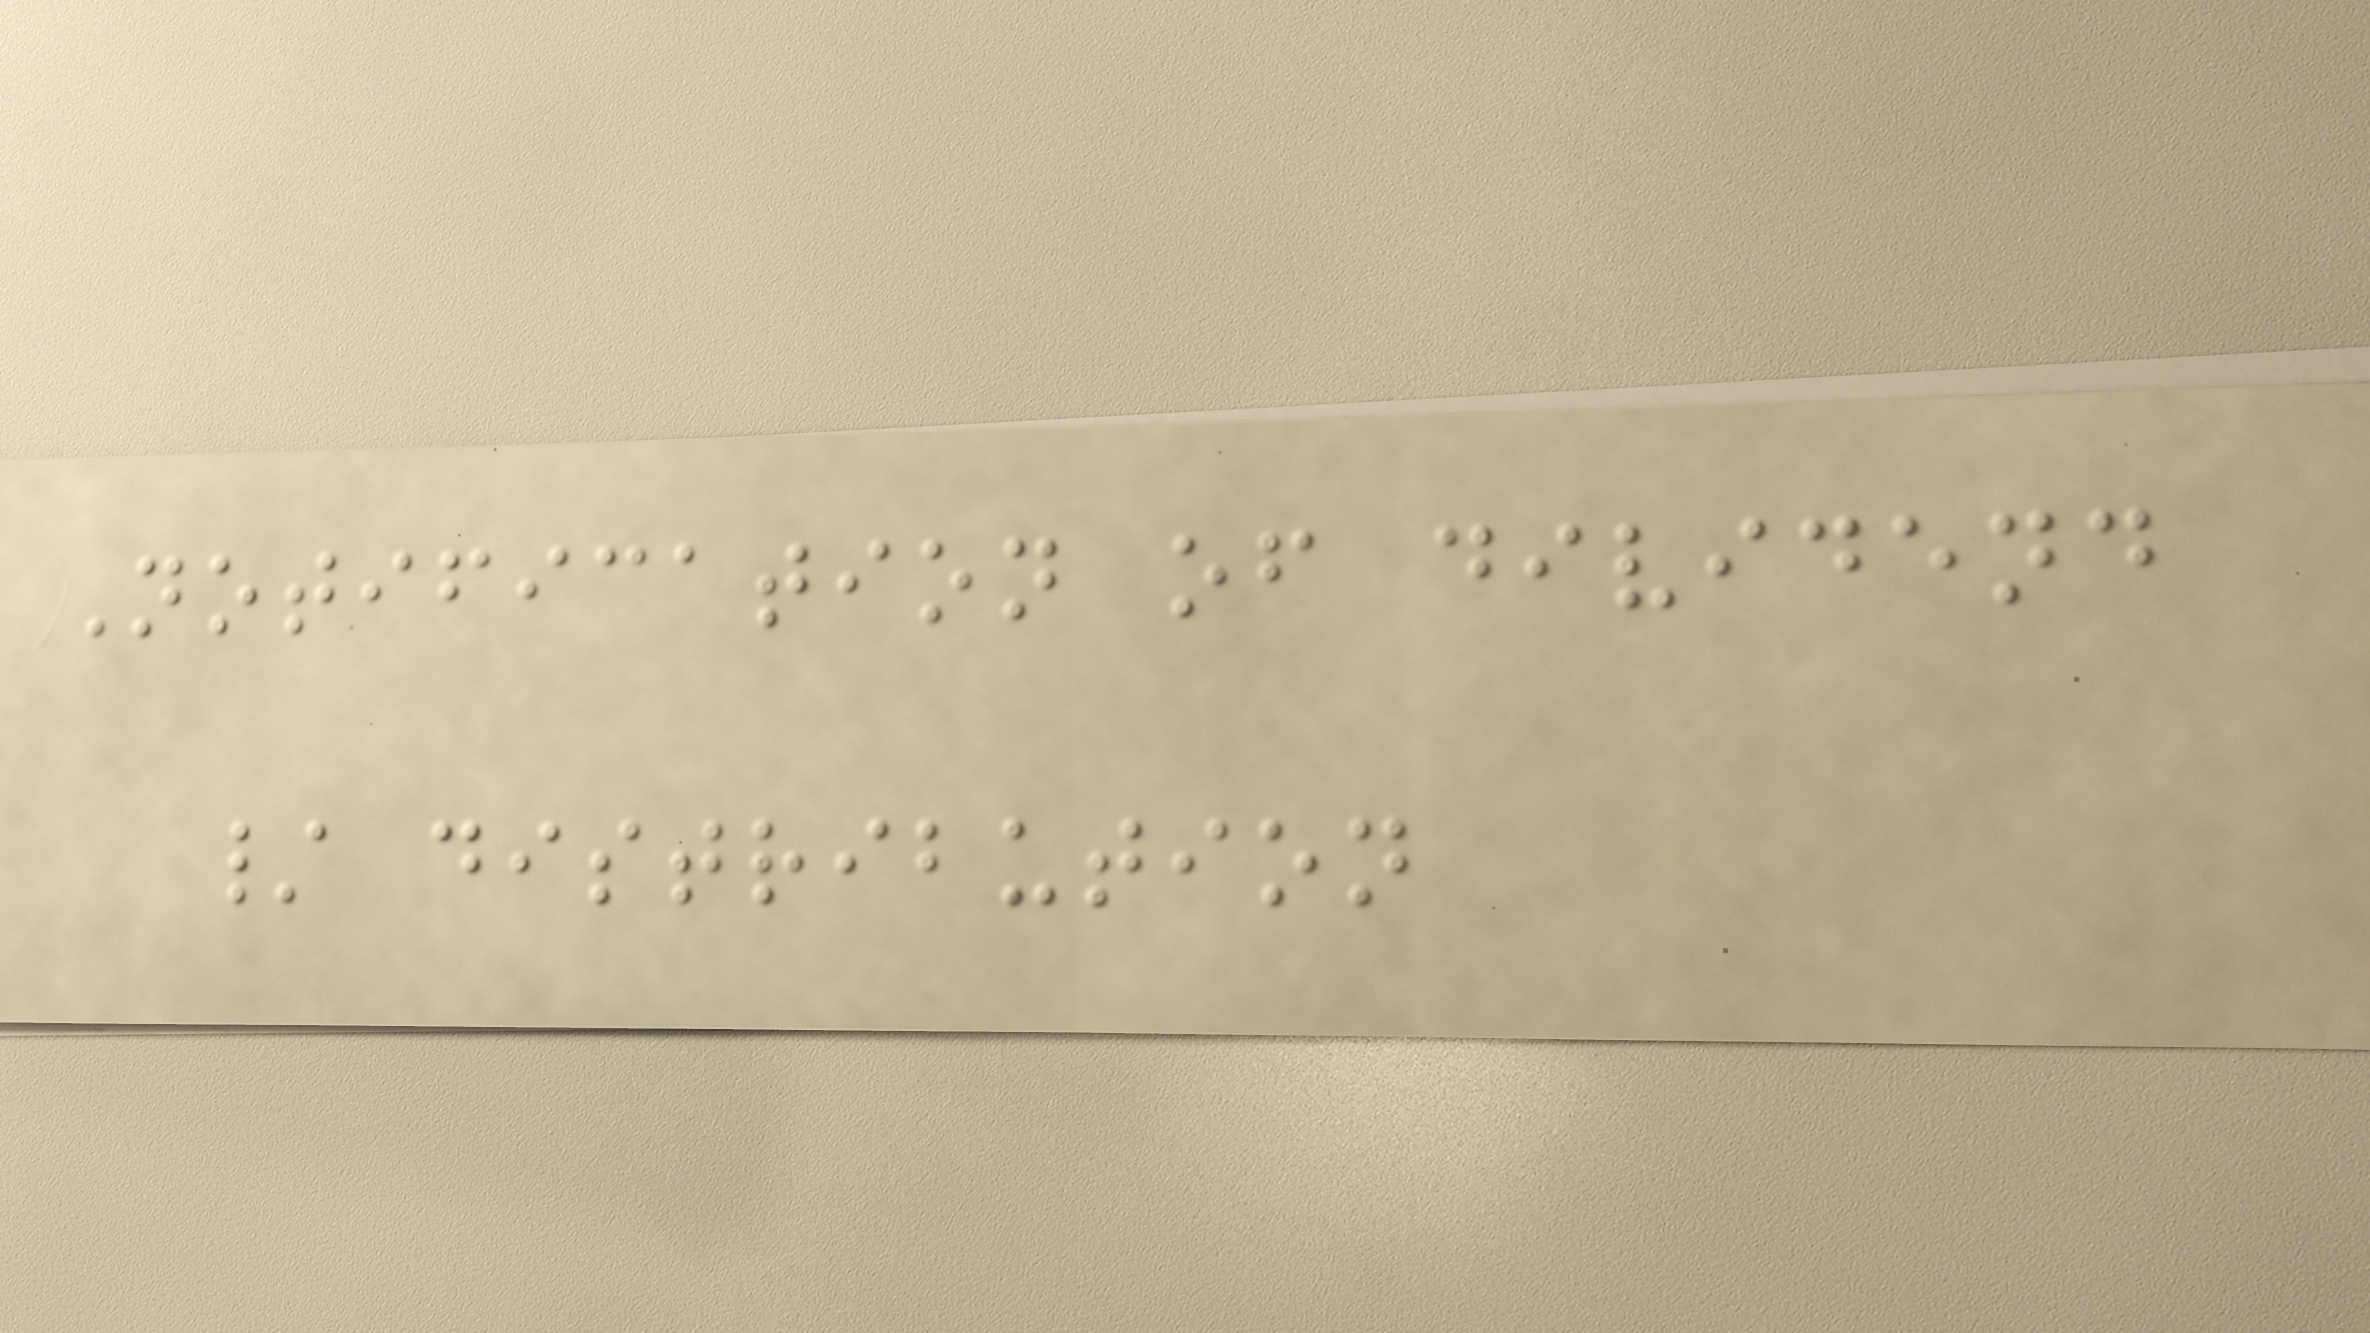Notification of dividend
/ distribution
